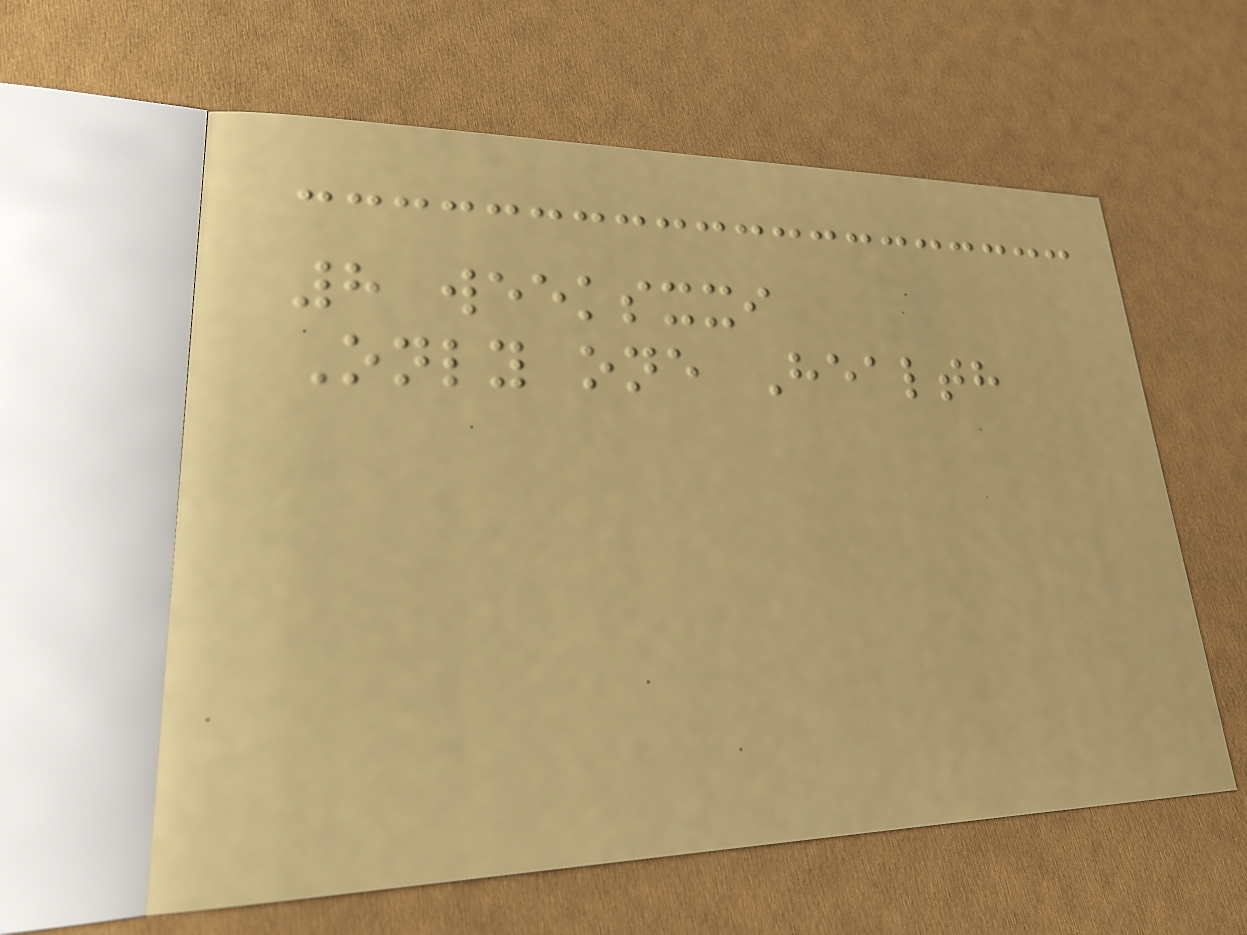8 weeksxxi
Only one Health
